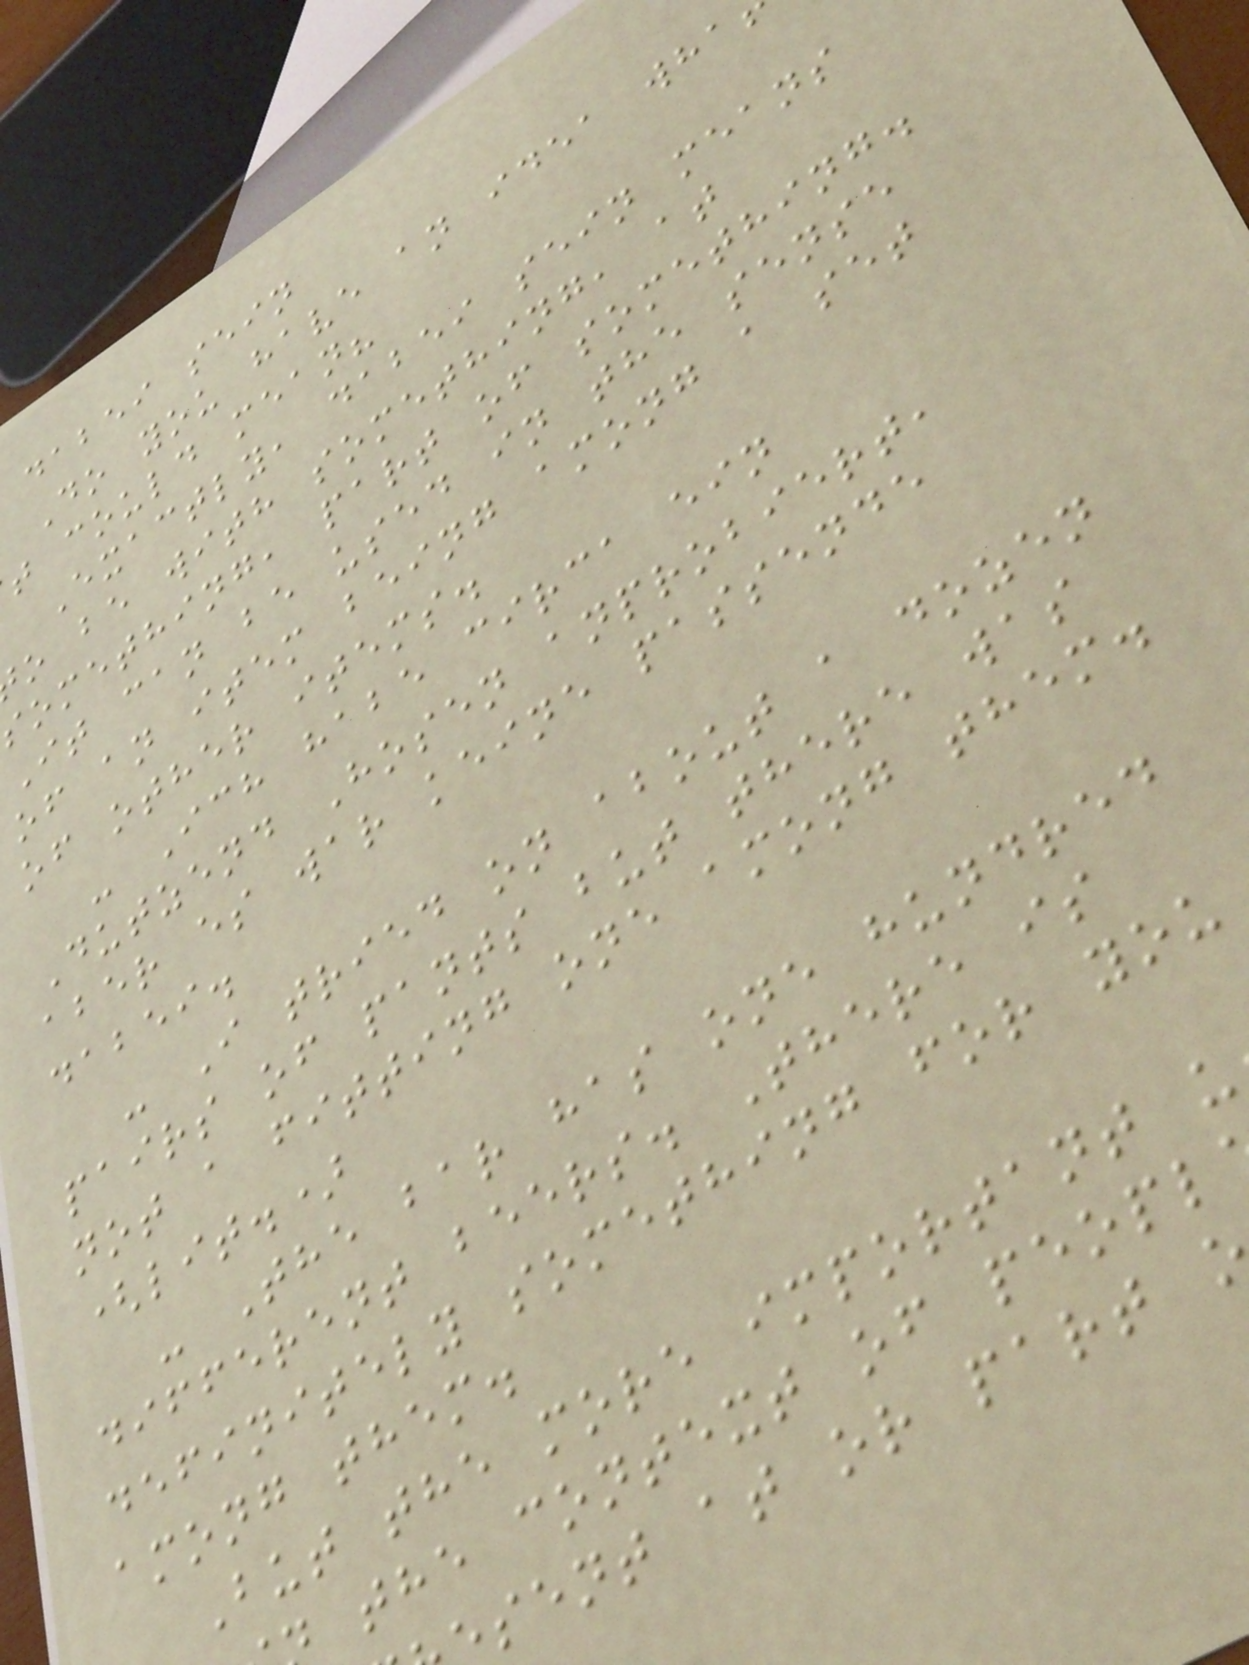dabei sein
Do you have an idea wha
t could mean?
Exactly, dabei sein means
o be with something, at
something, part of something.
It can be used in the sense
of an item being among a set
of other items.
- Ich habe circa ein
Dutzend Hosen anprobiert,
aber es war keine passende
dabei.
- I tried on about a dozen
pairs of pants but there was
not a fitting one among them.
(lit.)
- The bar has one hundred
different beers. There is
definitely something for you
among them.
But the more important u
the context of peopl
sent at or part
